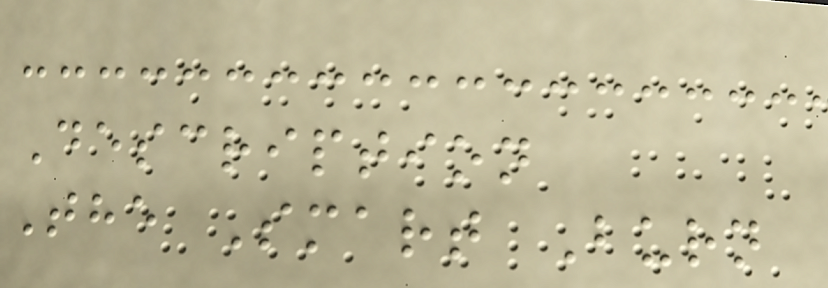Description
The Smart Burn
